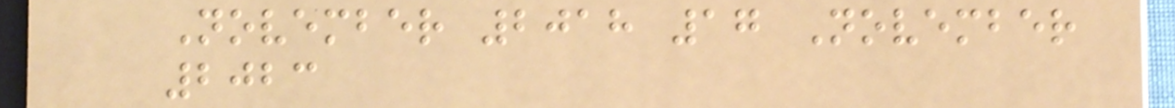November 2018 17 November
2023
